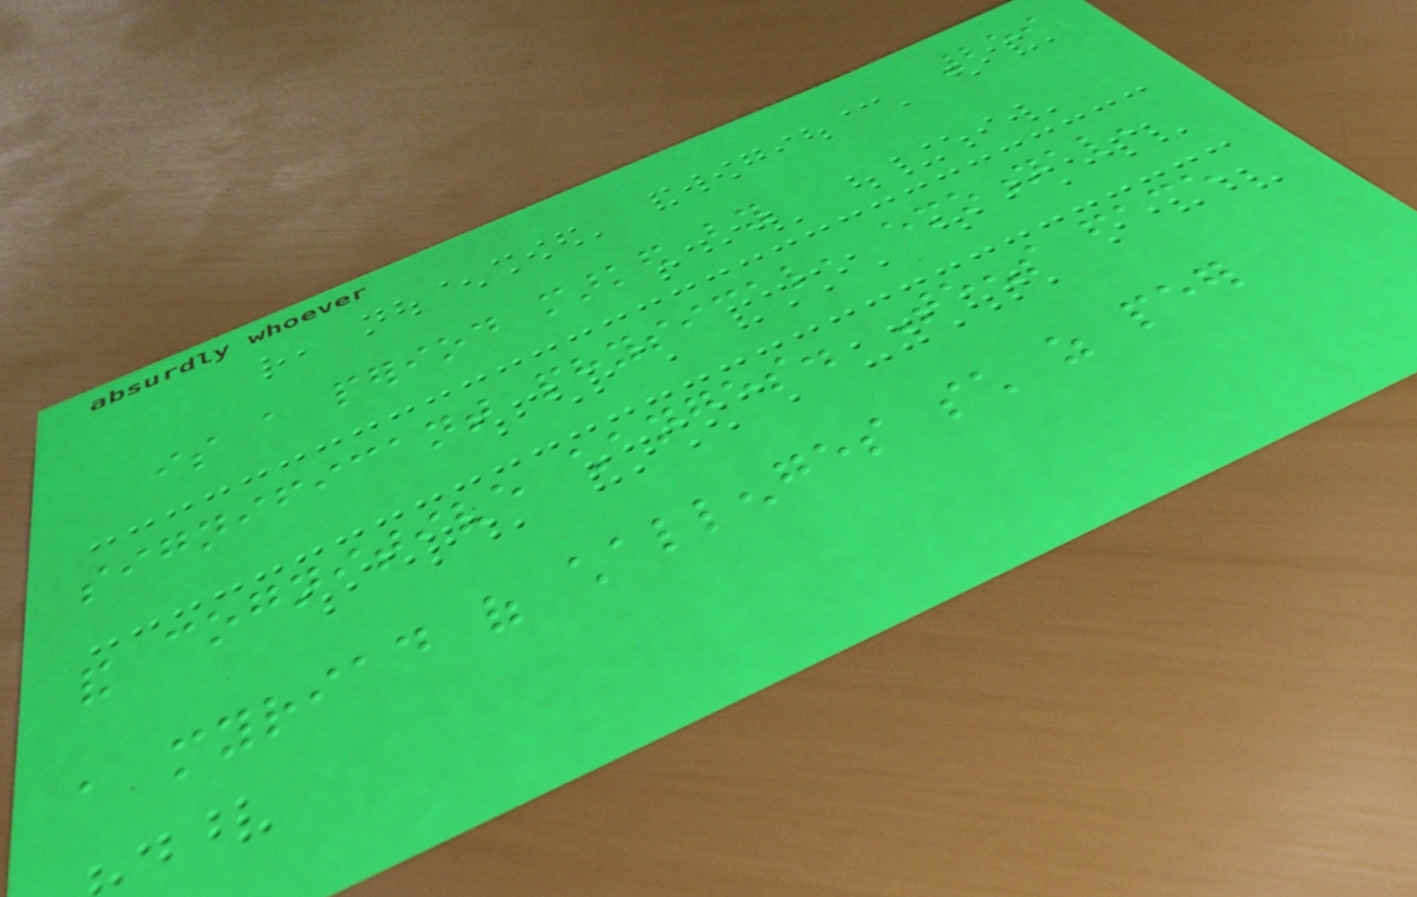259
is a period marked by
significant physical, emotional,
and cognitive changes. Teens face
a myriad of challenges such as peer
